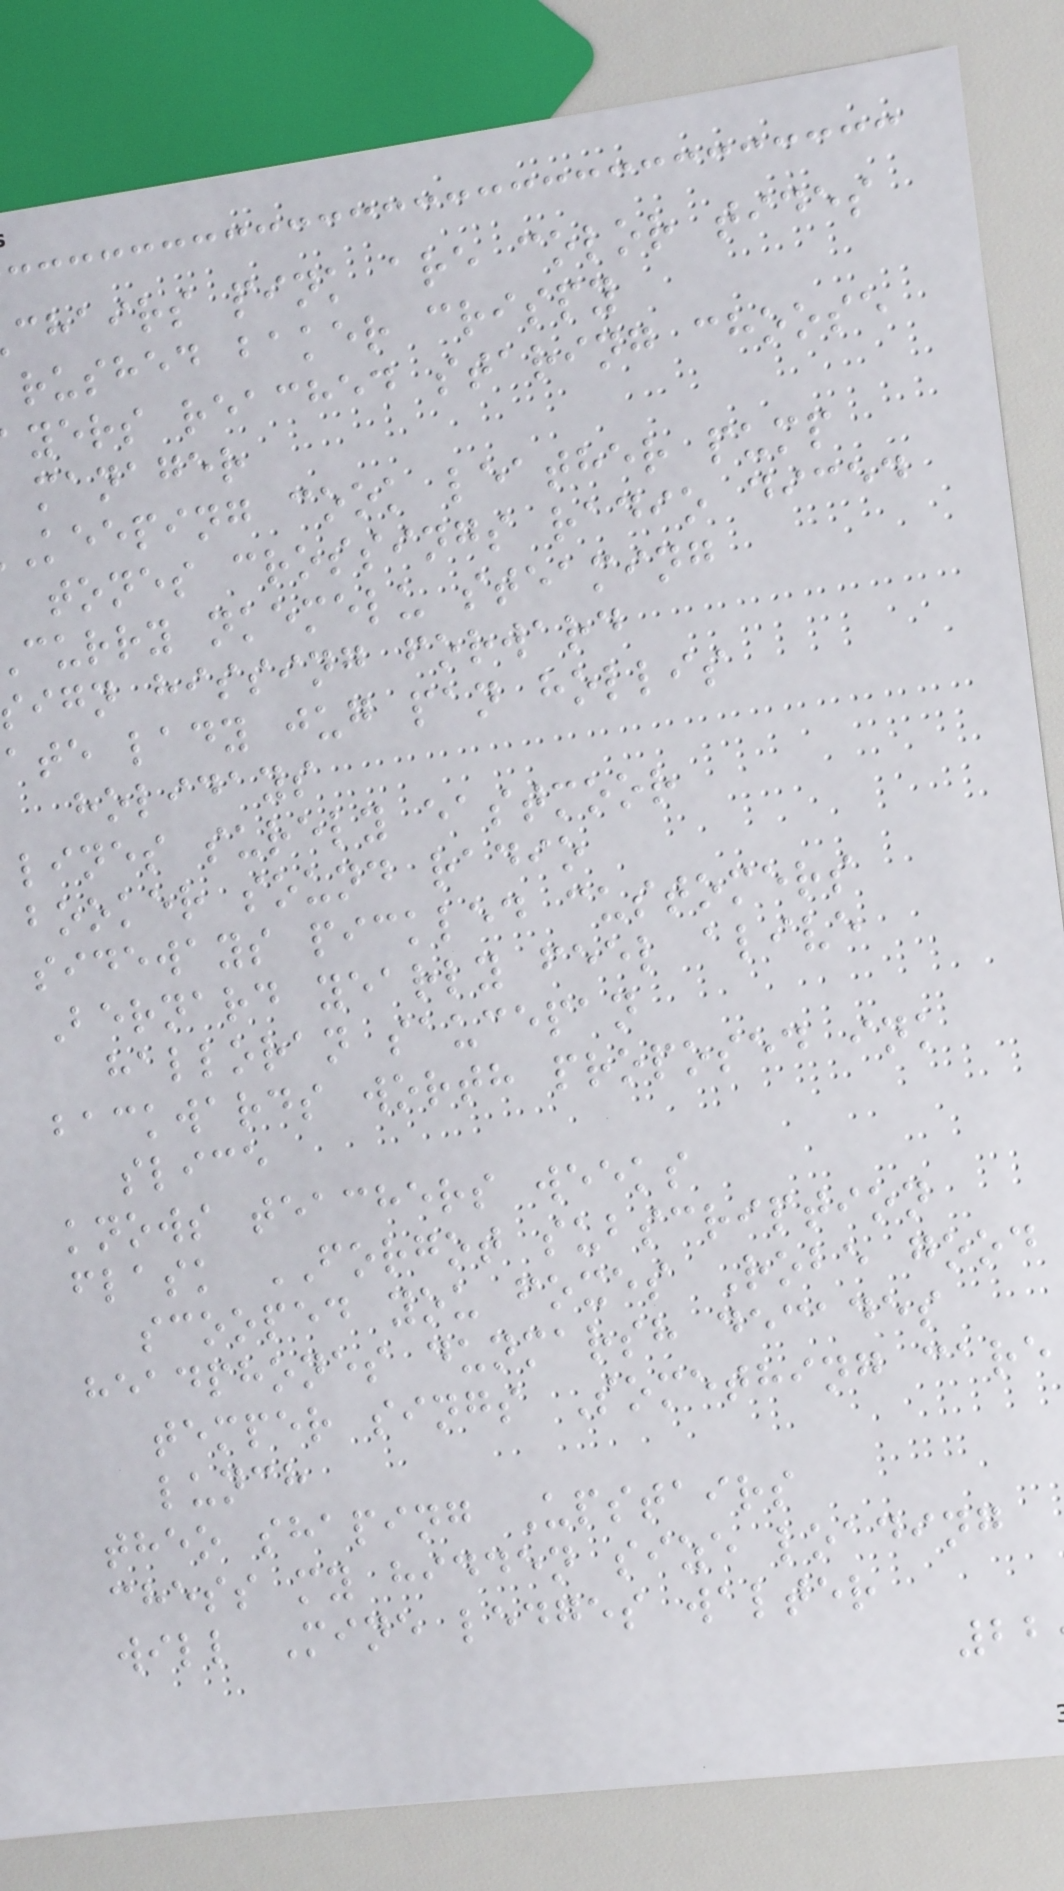chairs pink are color tides
rushed baker crispy
yers reached staring choose
manager
keeping cook leather pump
tones crossings radio diced
curry nkemelu steaming
ign hissing forward
ate lady jug pan hollis
holidays
lines surely eastmoor
booker sound radio
sideways pickled customers
Bernard yearly feel alive
halloran saucepan
backwards worth proposed ink
slice
knows teachers weeks
flask FORGOT subscription
scooped you foxes Robe good
headphones dunmarsh decades
temper sings Something care
lunch
theo shaping Upstairs
chess my hidden size loading
will Mine ledges walter
